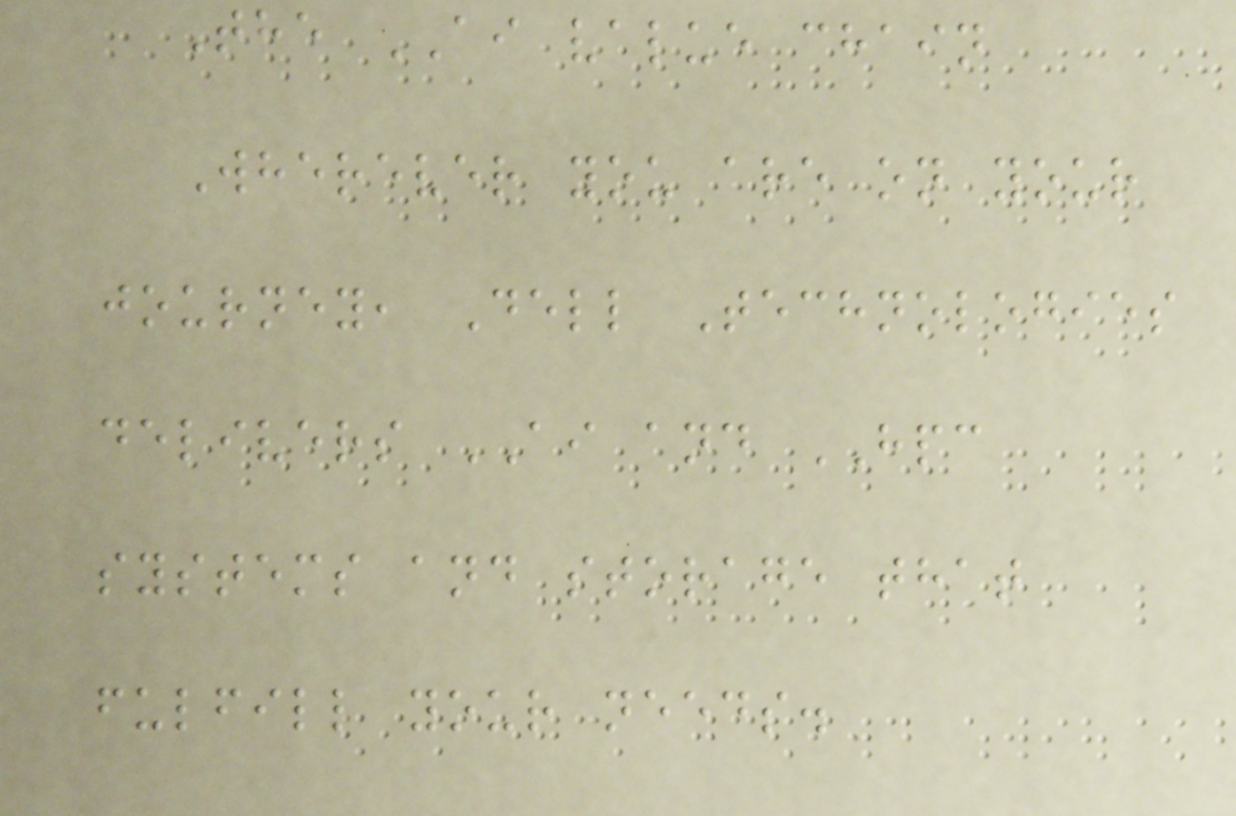The AI value chain
Wherever you are on your
journey, Dell Technologies
delivers AI and HPC
systems and storage that
fulfill your needs.
